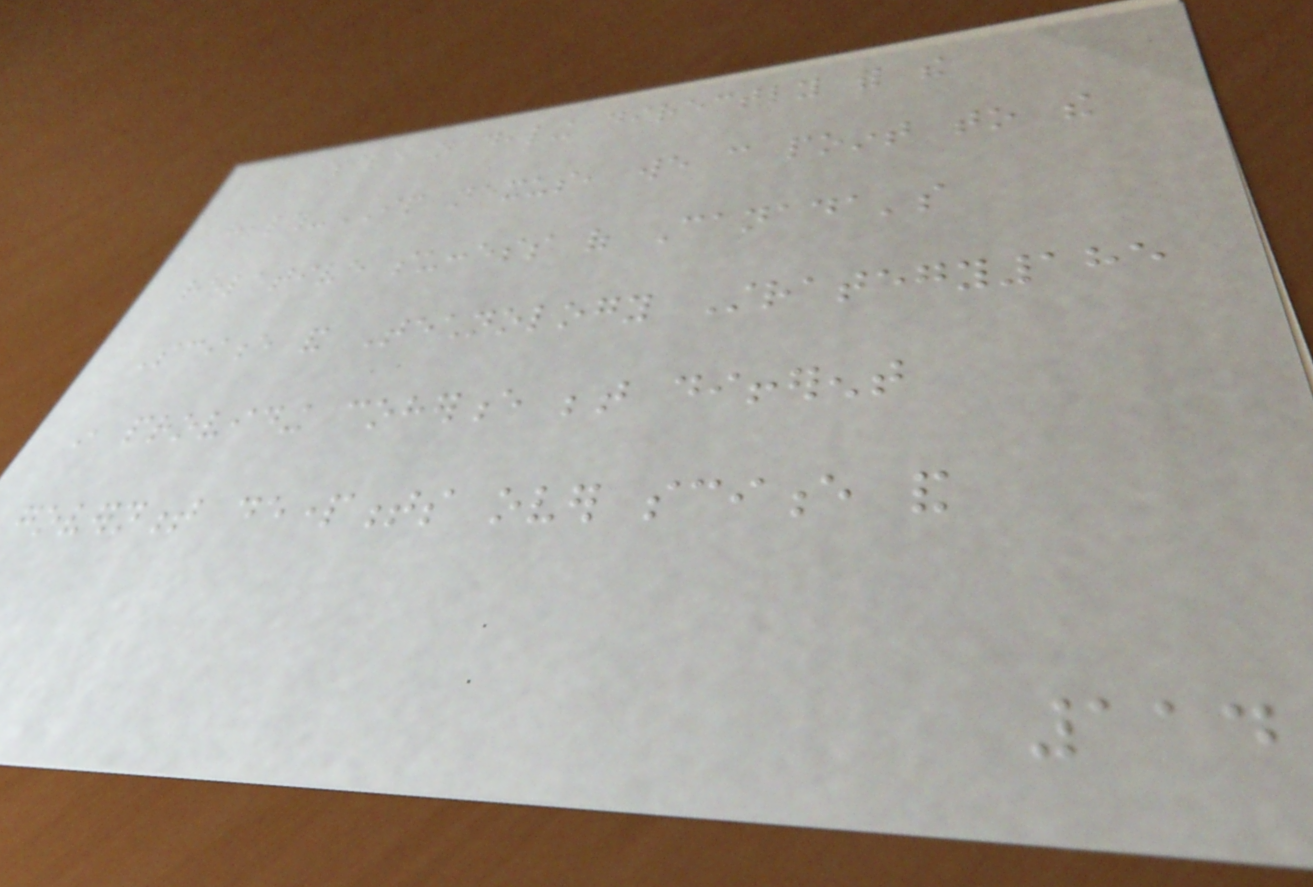While not dealing directly with the
health-IP nexus, we can point to the
relative success of Canada's
Science and Technology Strategy185
in providing coherence between different
government departments over science and
114
